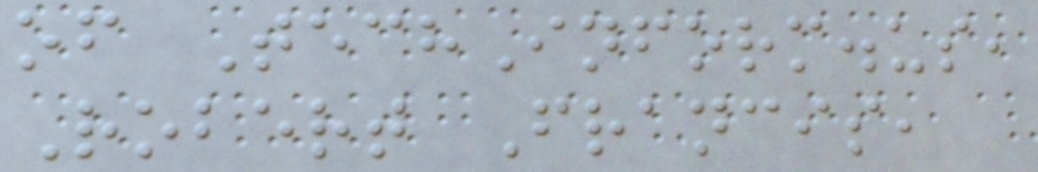of TechInform.us,
Robert Francis,
